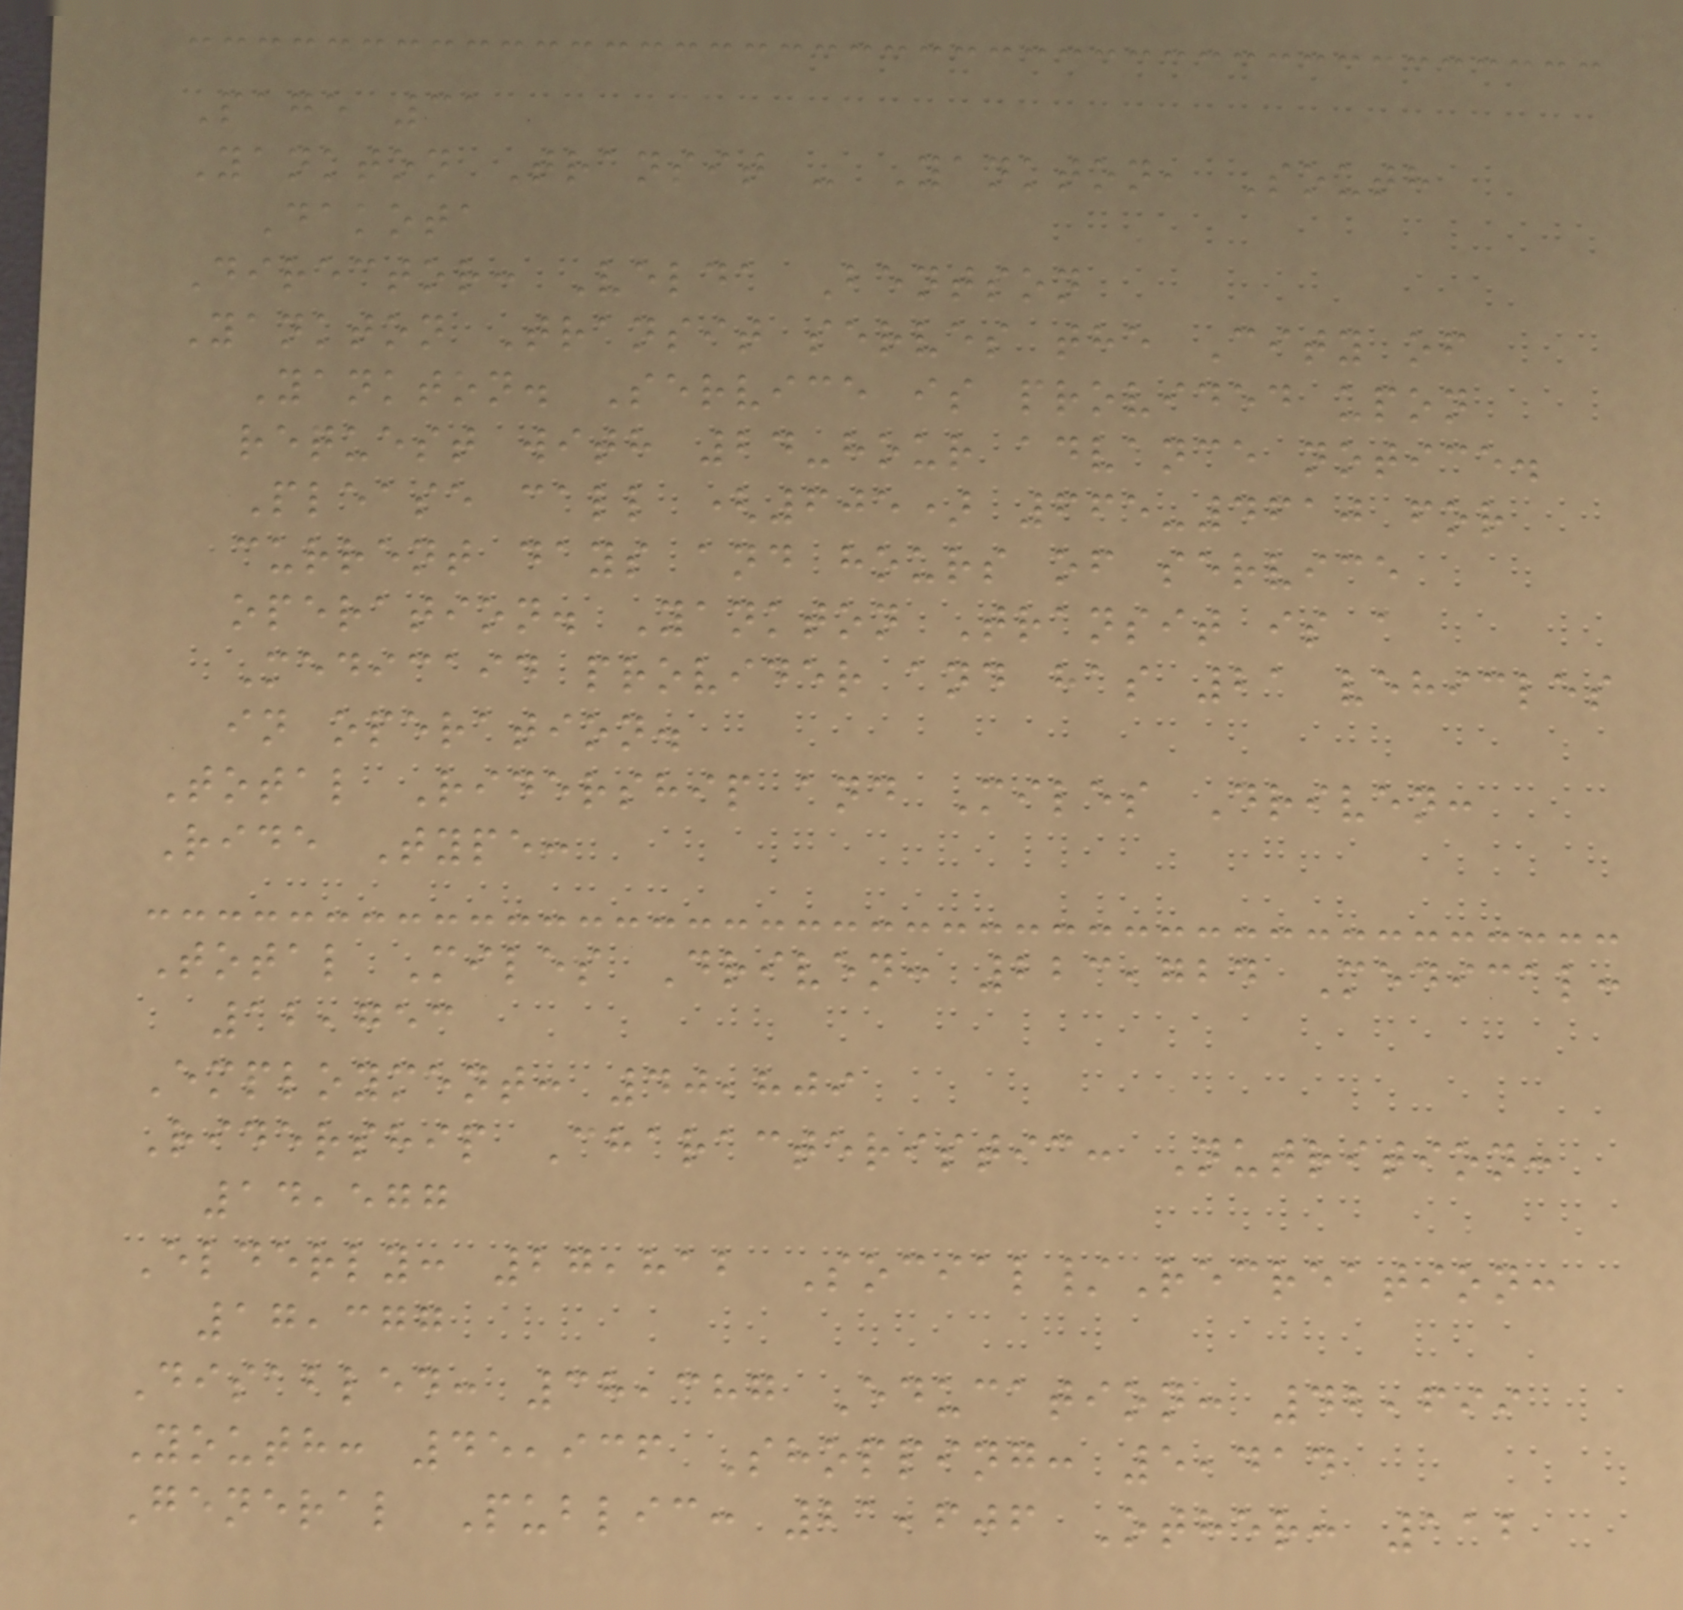Page 31
Yankton Transit - Yankton, South
Dakota
Director: Velda Bentson
Yankton Transit serves the City of
Yankton. Service is provided upon
request with 24-hour advance notice.
Please call (605) 665-4610 for
current days and hours of service
operation. Yankton Transit is a
Medicaid provider and has 21 vehicles
in operation.
Total Ridership and Miles Driven:
Ride Type:
Total Miles Driven: 223,724 Medical:
12,753
Employment: 40,809
Ridership Characteristic: Nutrition:
14,577
Elderly: 27,812 Social/Recreation:
17,377
Disabled: 38,387 Education: 42,699
Youth: 45,936 Shopping: 5,414
General Public: 21,606 Other: 112
